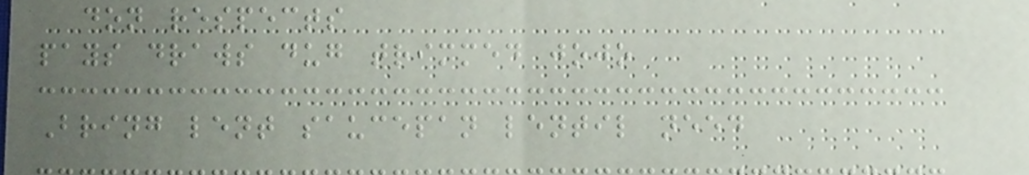don respects
pays draws dug trimmed jojo
Bring lent saucepan lentil need
